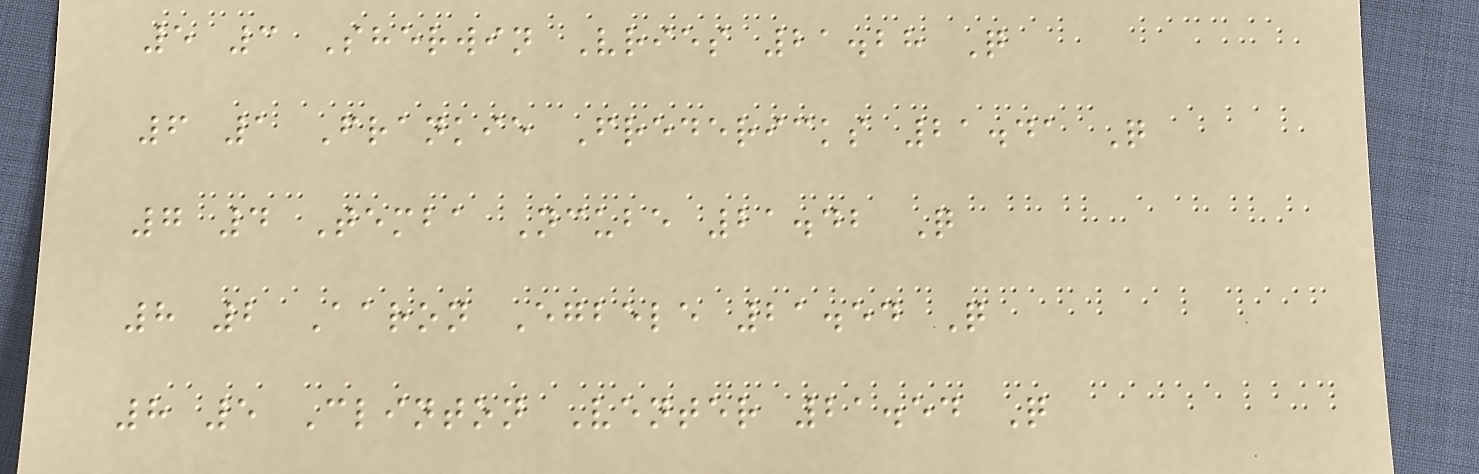5 3 Sherwin Vries 21.28 Q
6 1 Frankie Fredericks 21.41 Q
7 4 Temba Ncube 21.42 Q
8 2 Aaron Egbele 21.54 Q
8 5 Clinton Venter 21.54 Q
